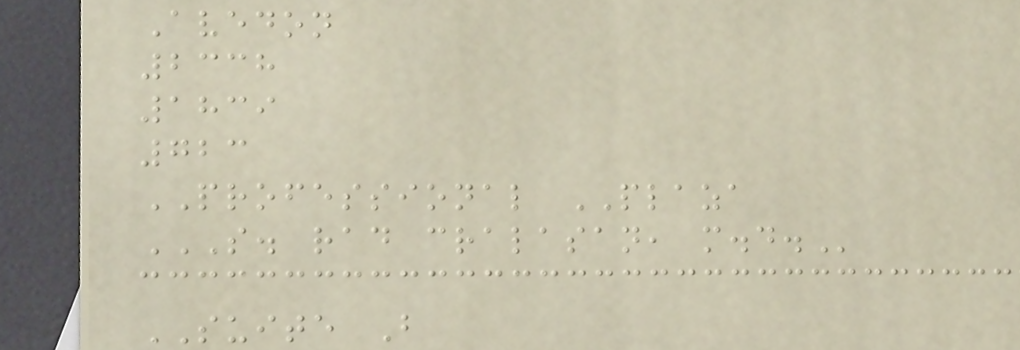Avedon
2338
1839
723
PROFESSIONAL PLAZA
S. RAD CRALASAN, M.D.
SUITE B
